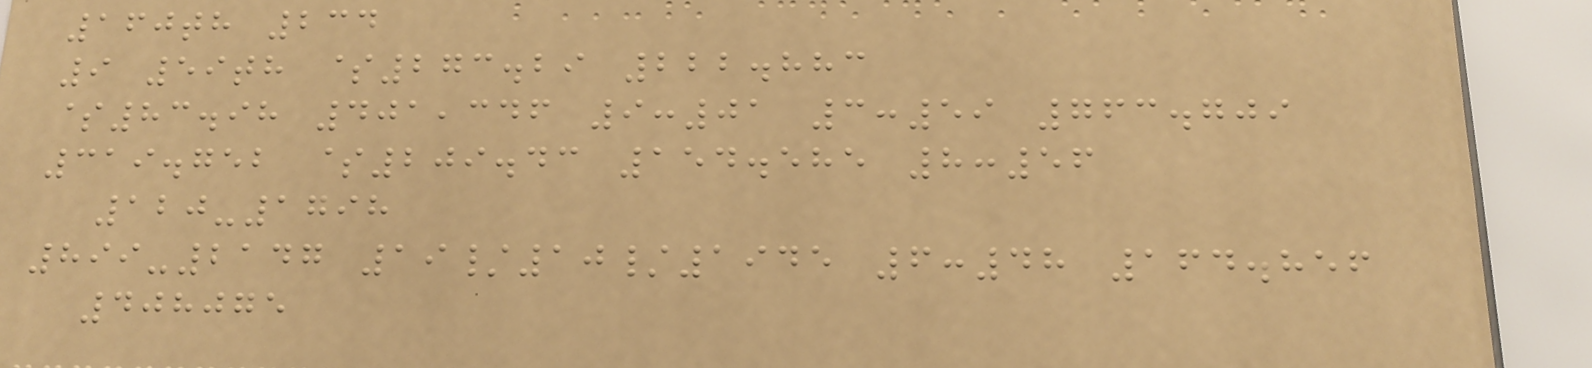160th 234
9 59th $273.29 222.883
$83.98 401,346 9:01 3:59 763.709
319.752 $209.43 154.585 8:56
120-1798
899-2147 19/10/1945 6:48 164.856
408075
